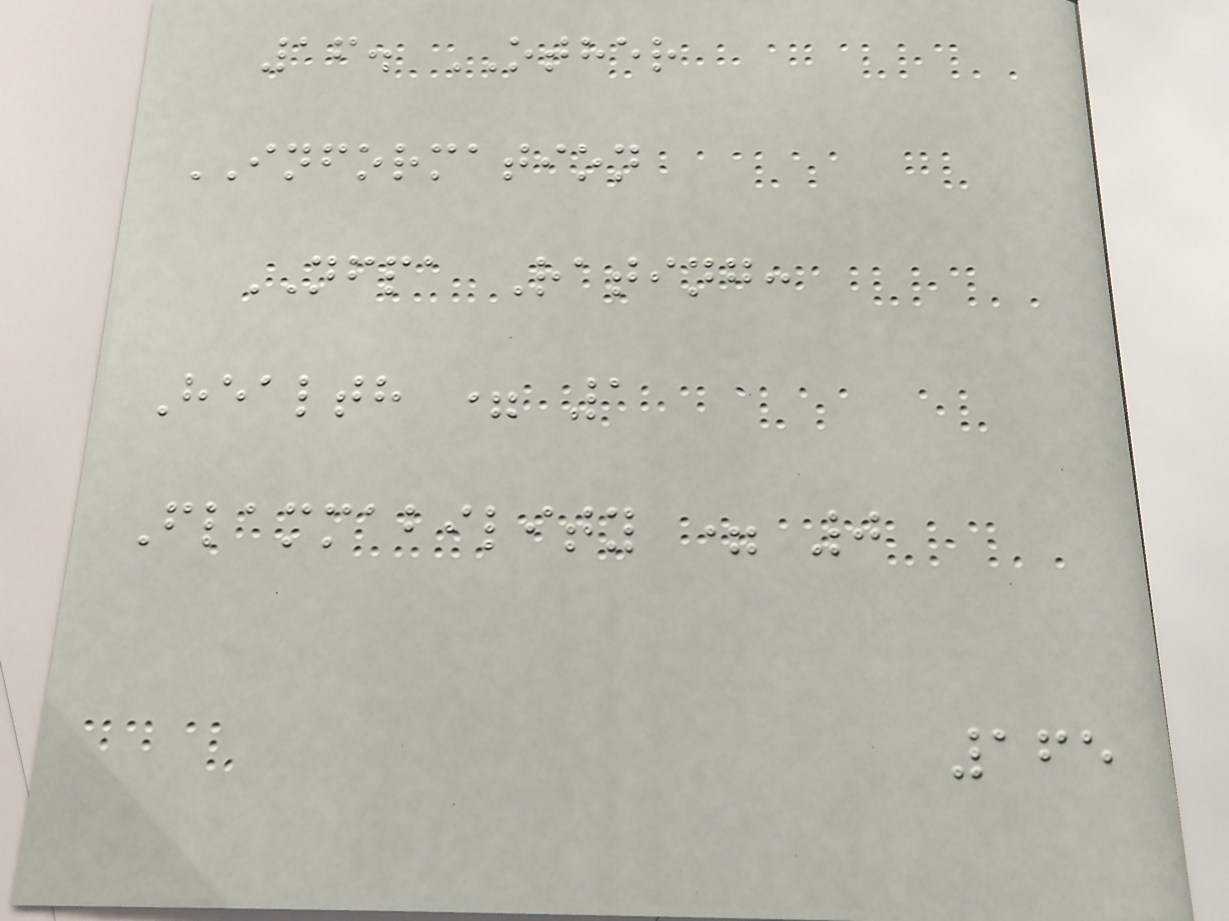16. OTHER
INFORMATION
NFPA Rating:
Health = 1
Flammability = 0
165
